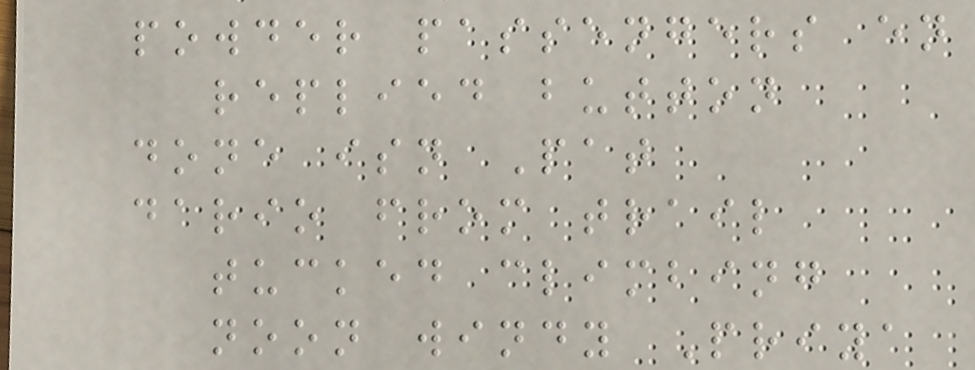powder passengers en
replied button
done isn Pat
dario from trail
tucked climbing
noon windy Priya
